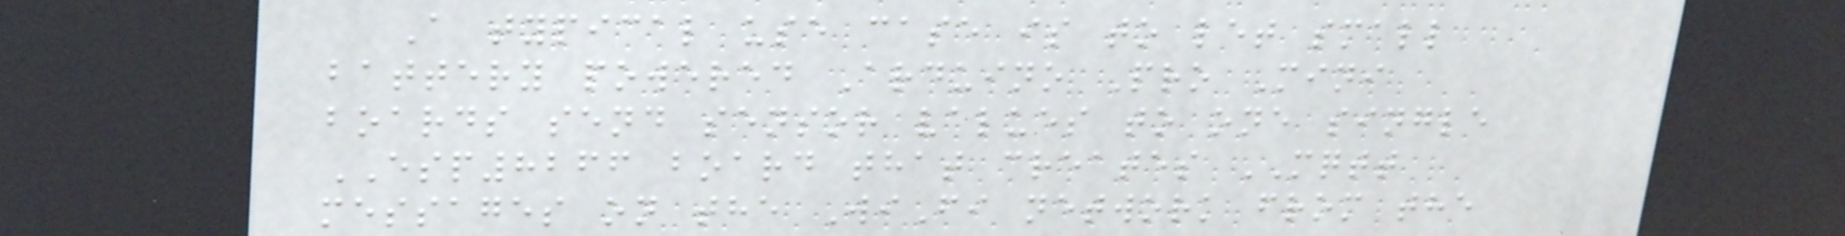A typical use case is to let small
battery powered Arduino Pro Mini
boards send sensor values to one single
ESP8266 board that creates MQTT
messages on the WiFi network from the
